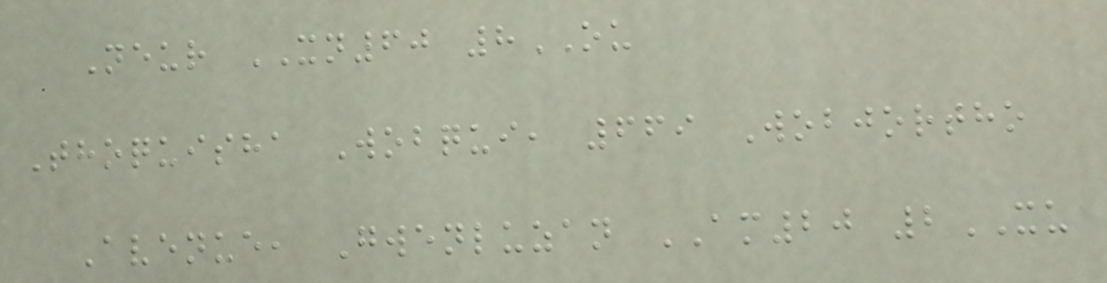Neur XN60 8OU
Thoquisha Wobqui, 669 Wobjortho
Avenue, Gwenluzan AM20 2XU
